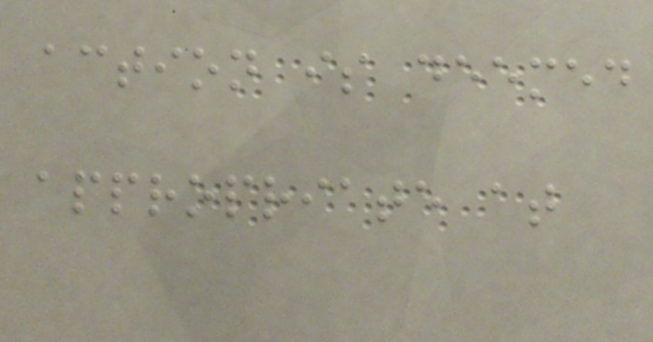action is deemed
appropriate at
